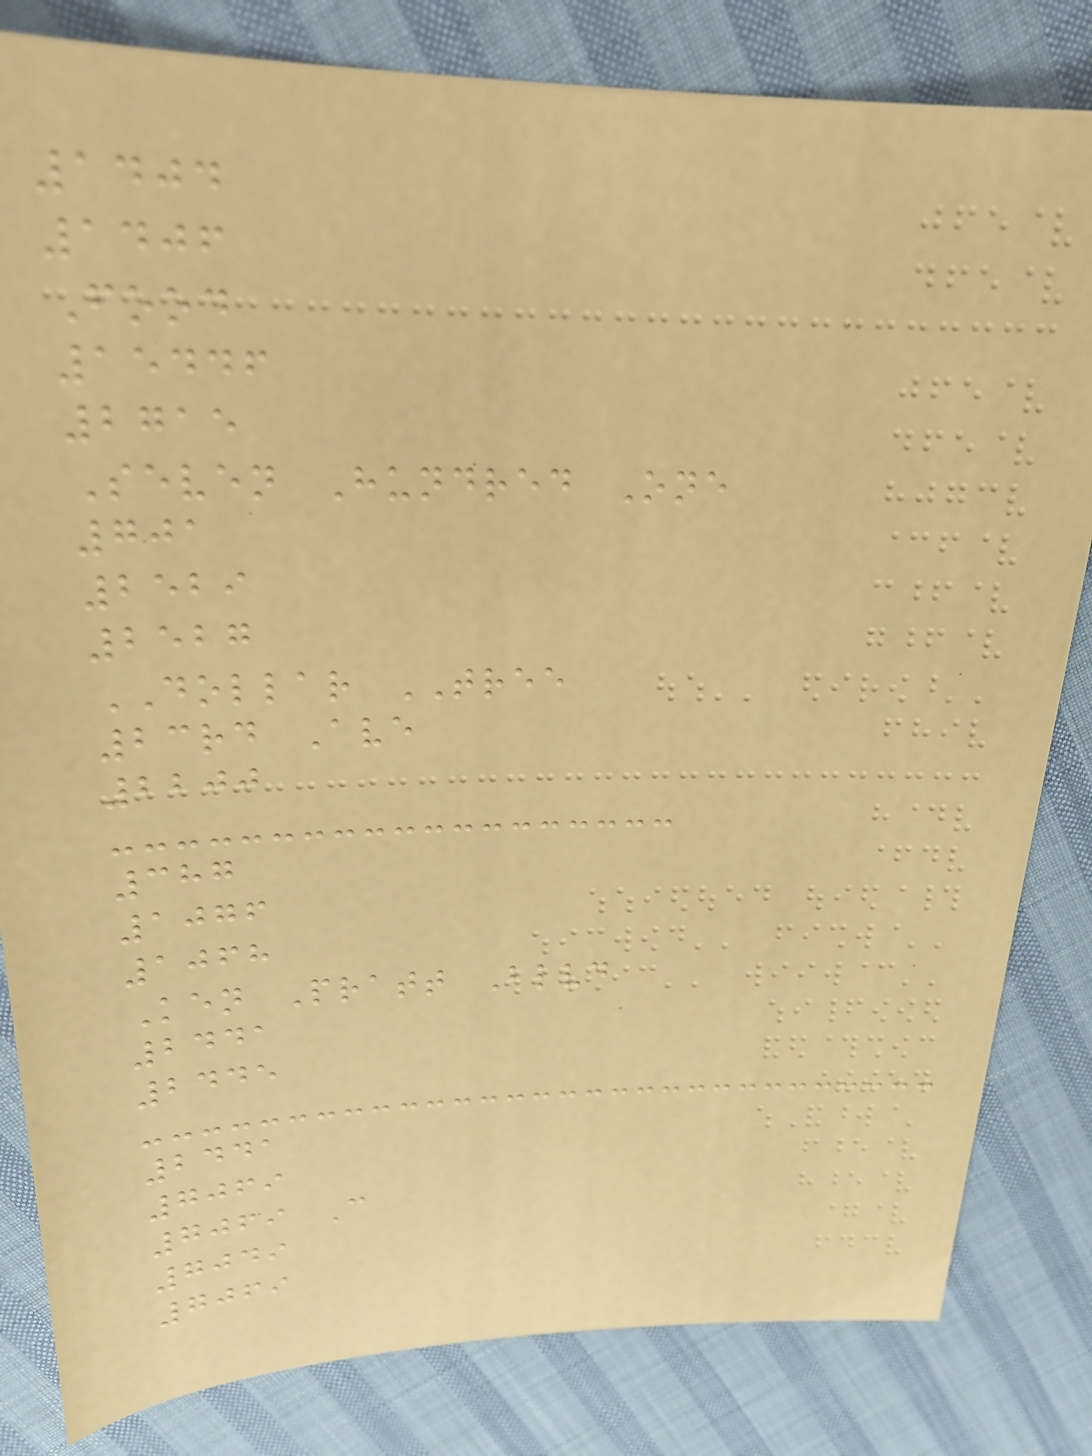1404
1406
Food
15446
2715
Seven Hundred One
701
2529
2527
DOLLAR TREE
23rd Ave
2200
387
1076
1068
Ken Pratt Blvd
2441
2445
2441
7069
7069 C
7049
7069
